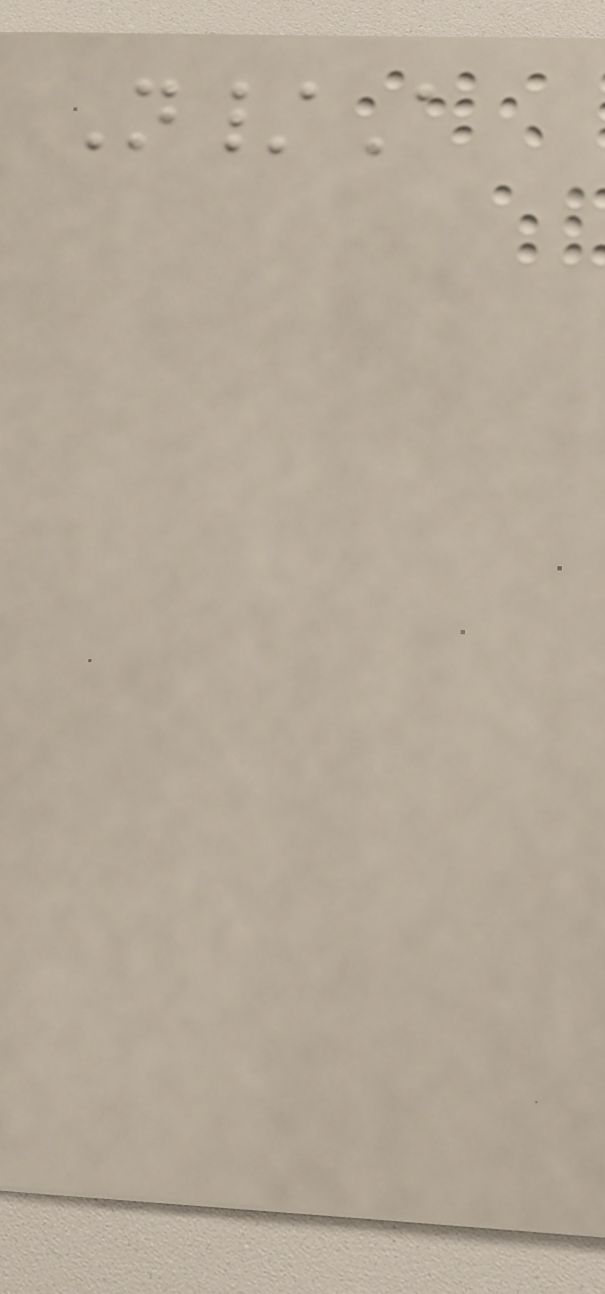N/A
